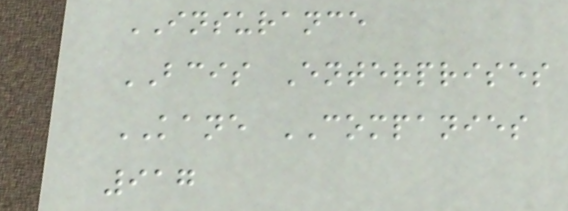INSURANCE
BCIS Enterprises
KANE COMPANIES
917
